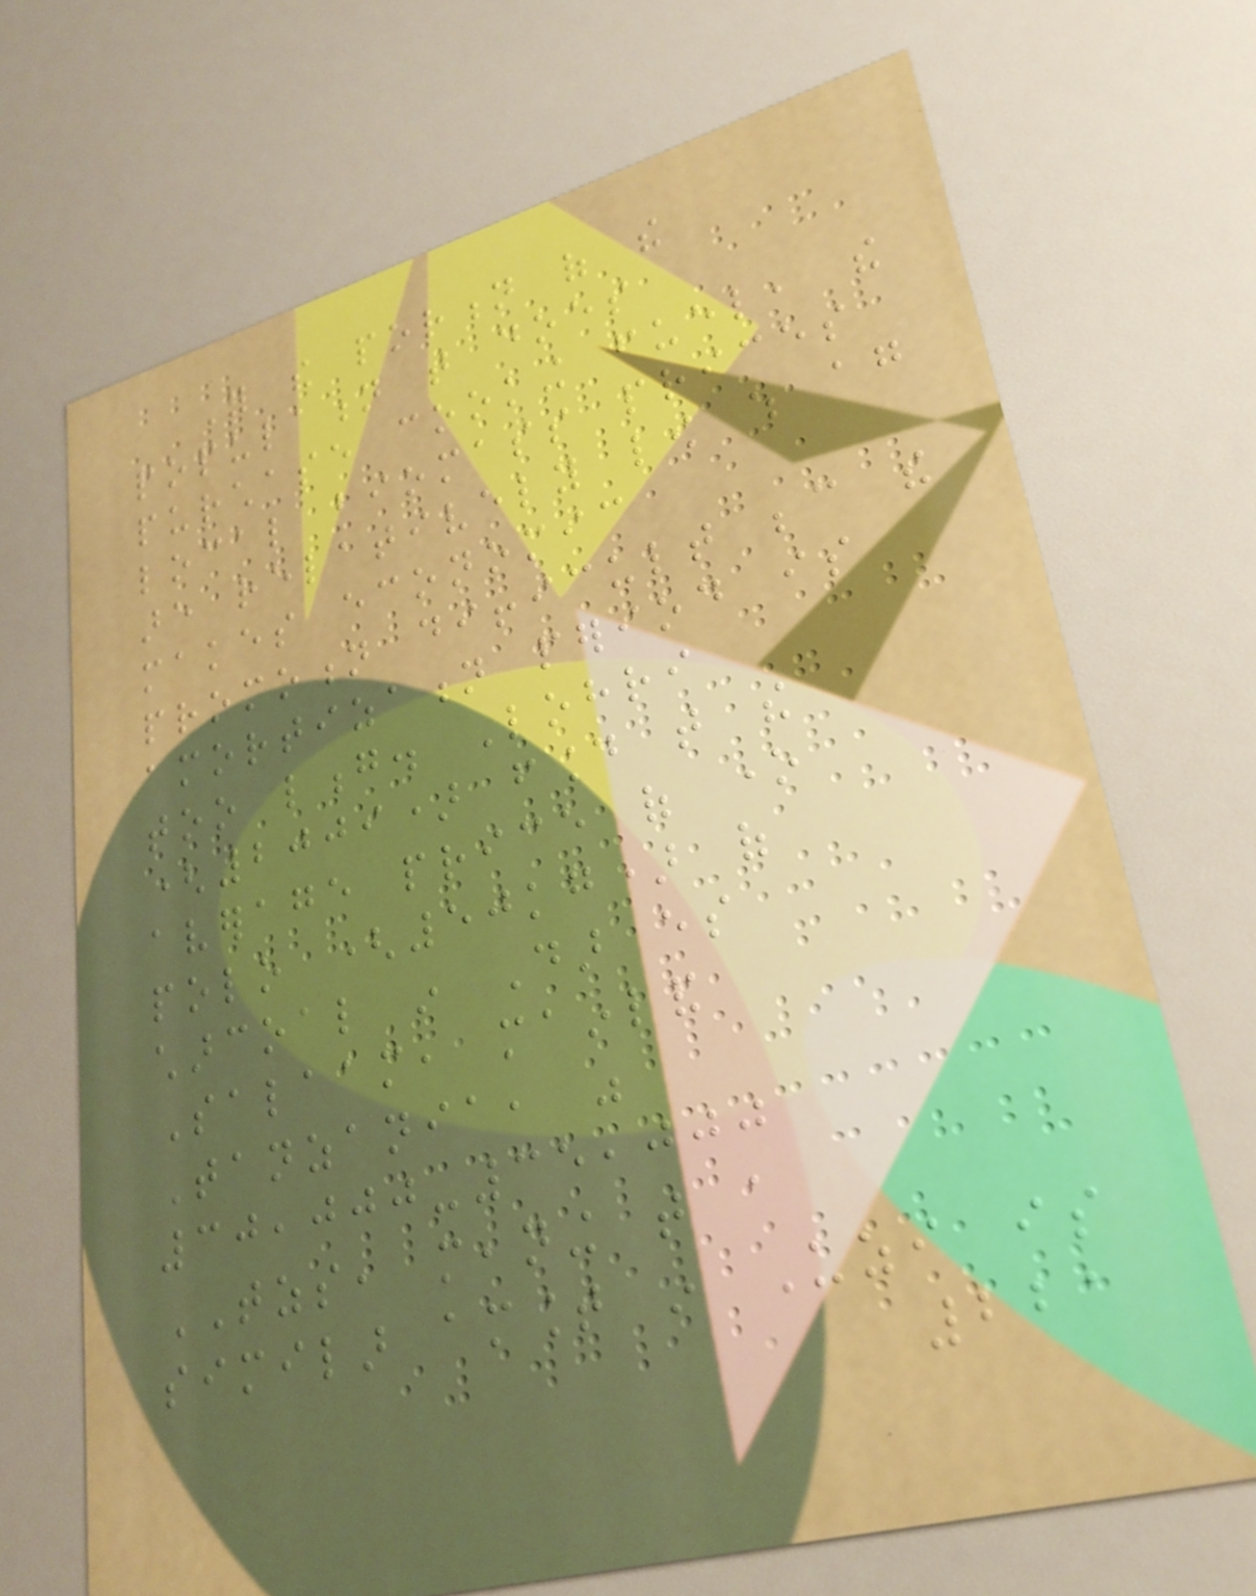For the portion of the
population that does
purchase cooking fuel, the
local biomass prices
are relatively low which again
makes economic
promotion difficult because the
amortization period is
too long. Lohri
(2009) found that the
average price of one
polo (50kg) of
charcoal in Dar es
Salaam, mainland
Tanzania, was
30,000-35,000
TZS, meaning that a
similar amount in Uzi is
221
